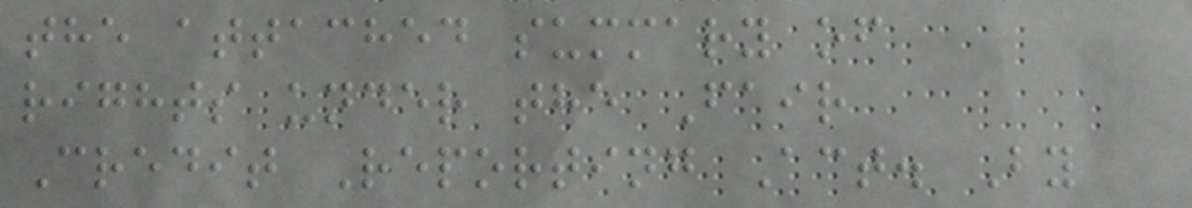the attached summary of
rights under the Fair
Credit Reporting Act. By
